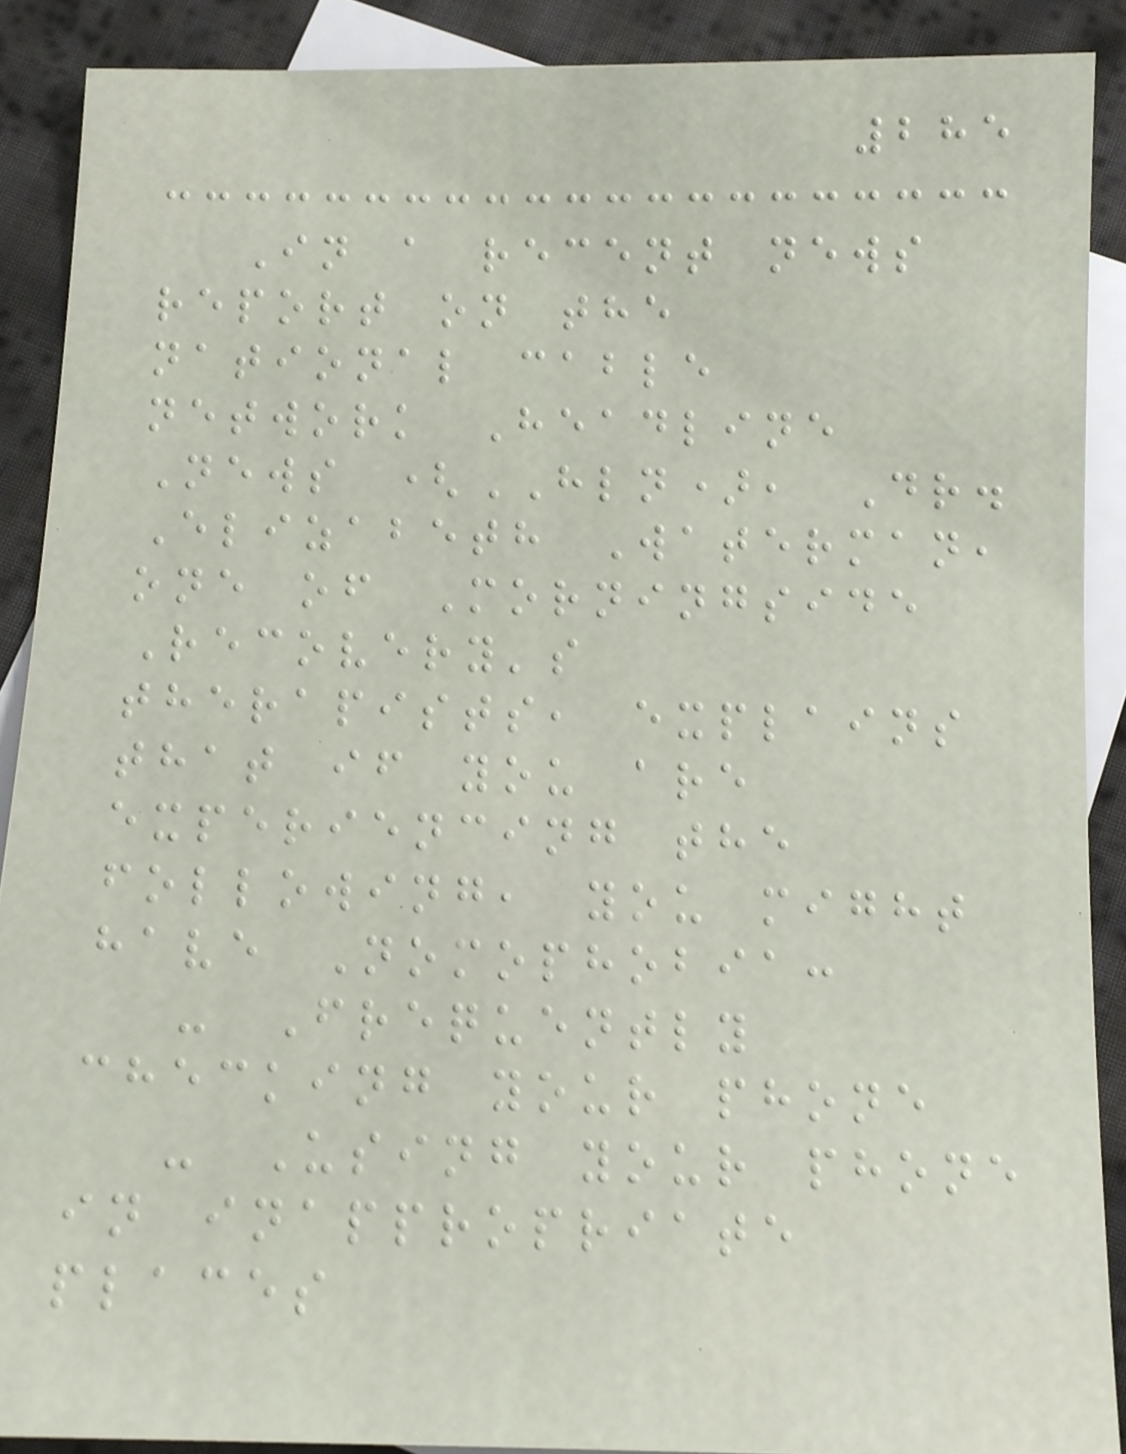285
In a recent news
report on the
national cable
network Headline
News (HLN), Dr.
Elizabeth Waterman,
one of Morningside
Recovery's
therapists, explains
that if you are
experiencing the
following, you might
have Nomophobia:
- Frequently
checking your phone
- Using your phone
in inappropriate
places
